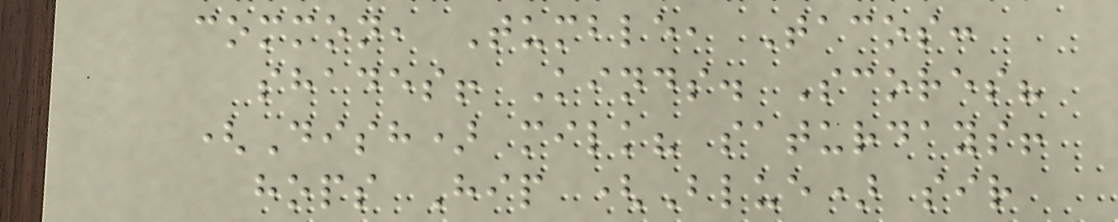common, Tumble, Tacos:
shades! Kinds. Scores?
(Dish) milk? saturdays!
hops Hip (Blue) sir
